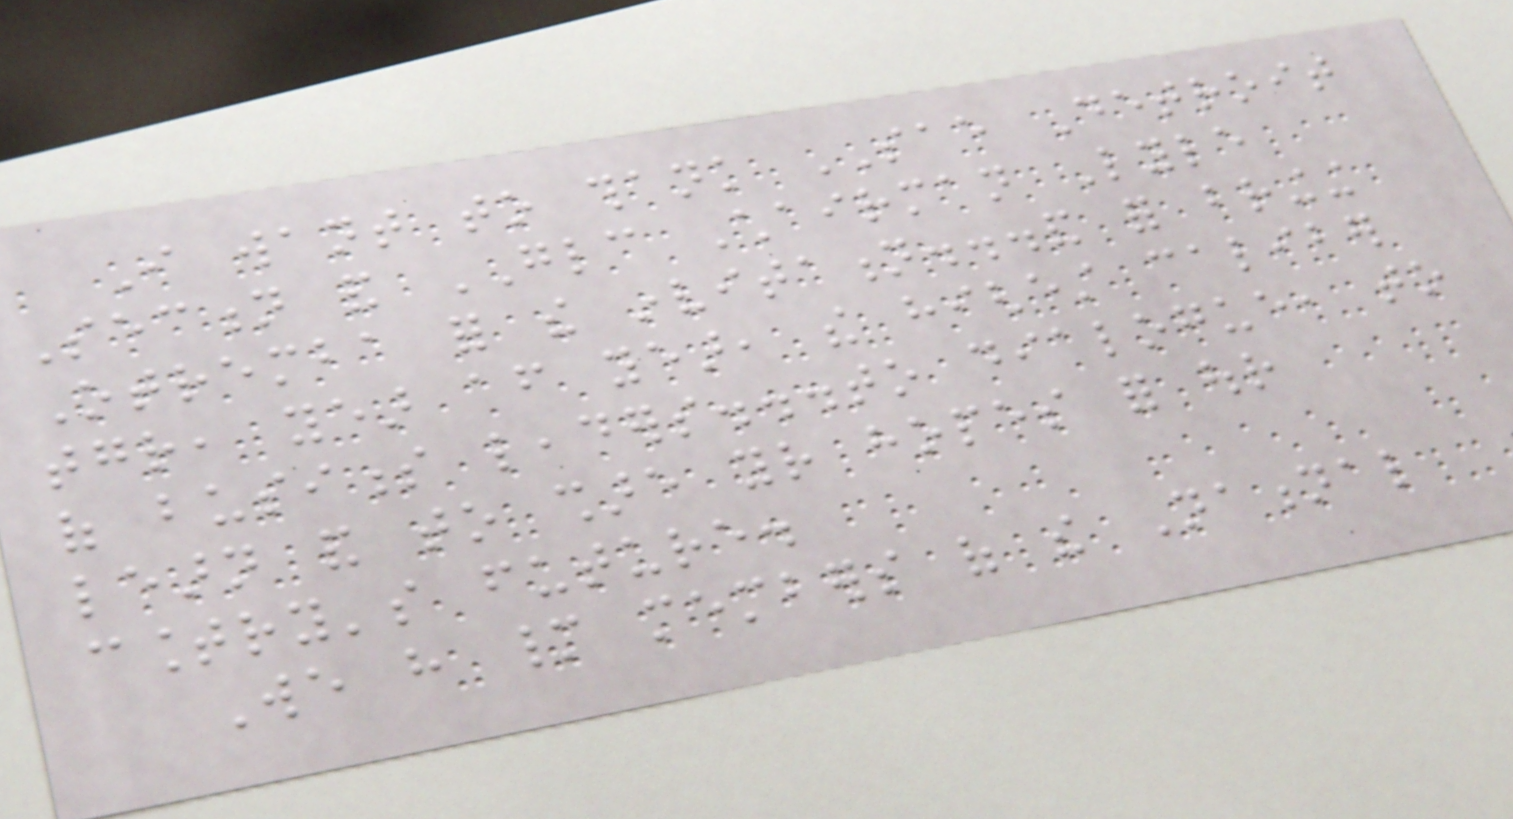I want to thank SAE Detroit
Section and GLC Chairman Lyle
Otremba for the invitation...and for bringing
together, year after year, the highest caliber
of business leaders...to dialogue, to
learn and to share your hopes for our
country's future.
We have many members of the National
